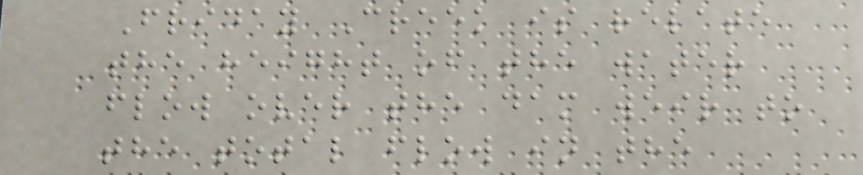Friday Creek is relate
the height of the water
flow over the dam weir to
the total flow in the
